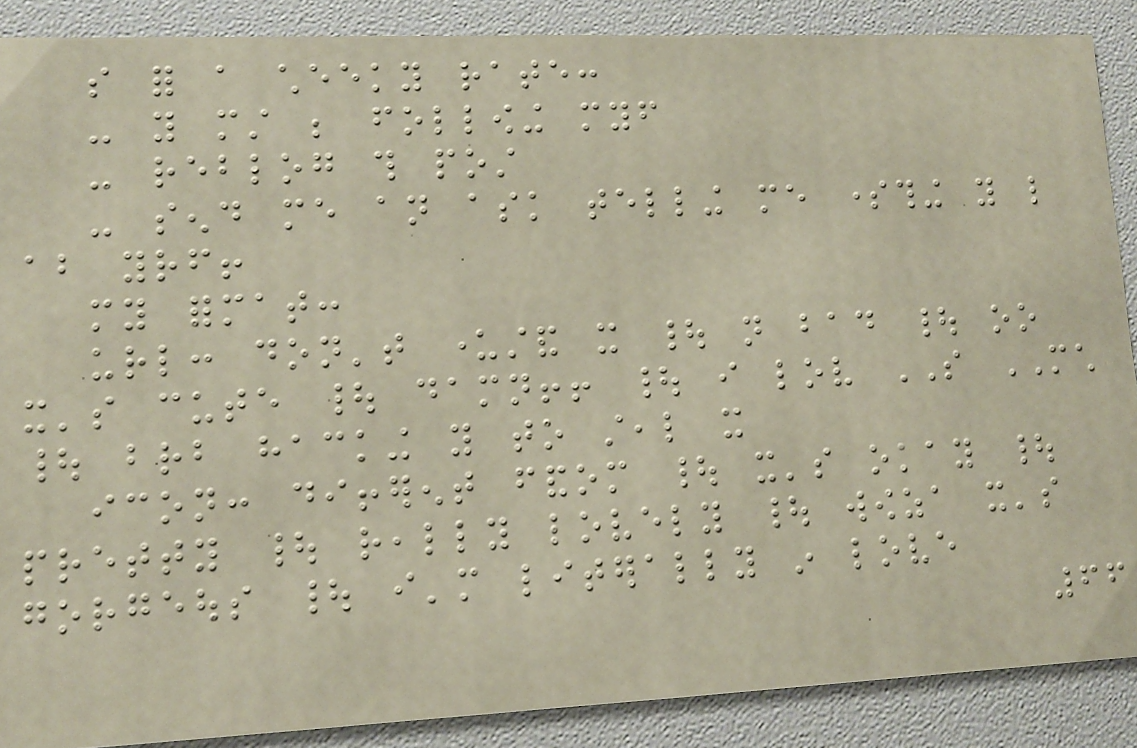so for a cheeky rate:
- you must be following myself
- reblog this post
- send me an ask telling me something you like
about yourself!
my format:
url: don't understand it | not bad | oo
it's cute | damn!! | i lov SO MUCH
| brb hacking you to steal it
icon: different fandom | it's okay |
pretty | really lovely | wowza it's
gorgeous | i'm literally in love
66
